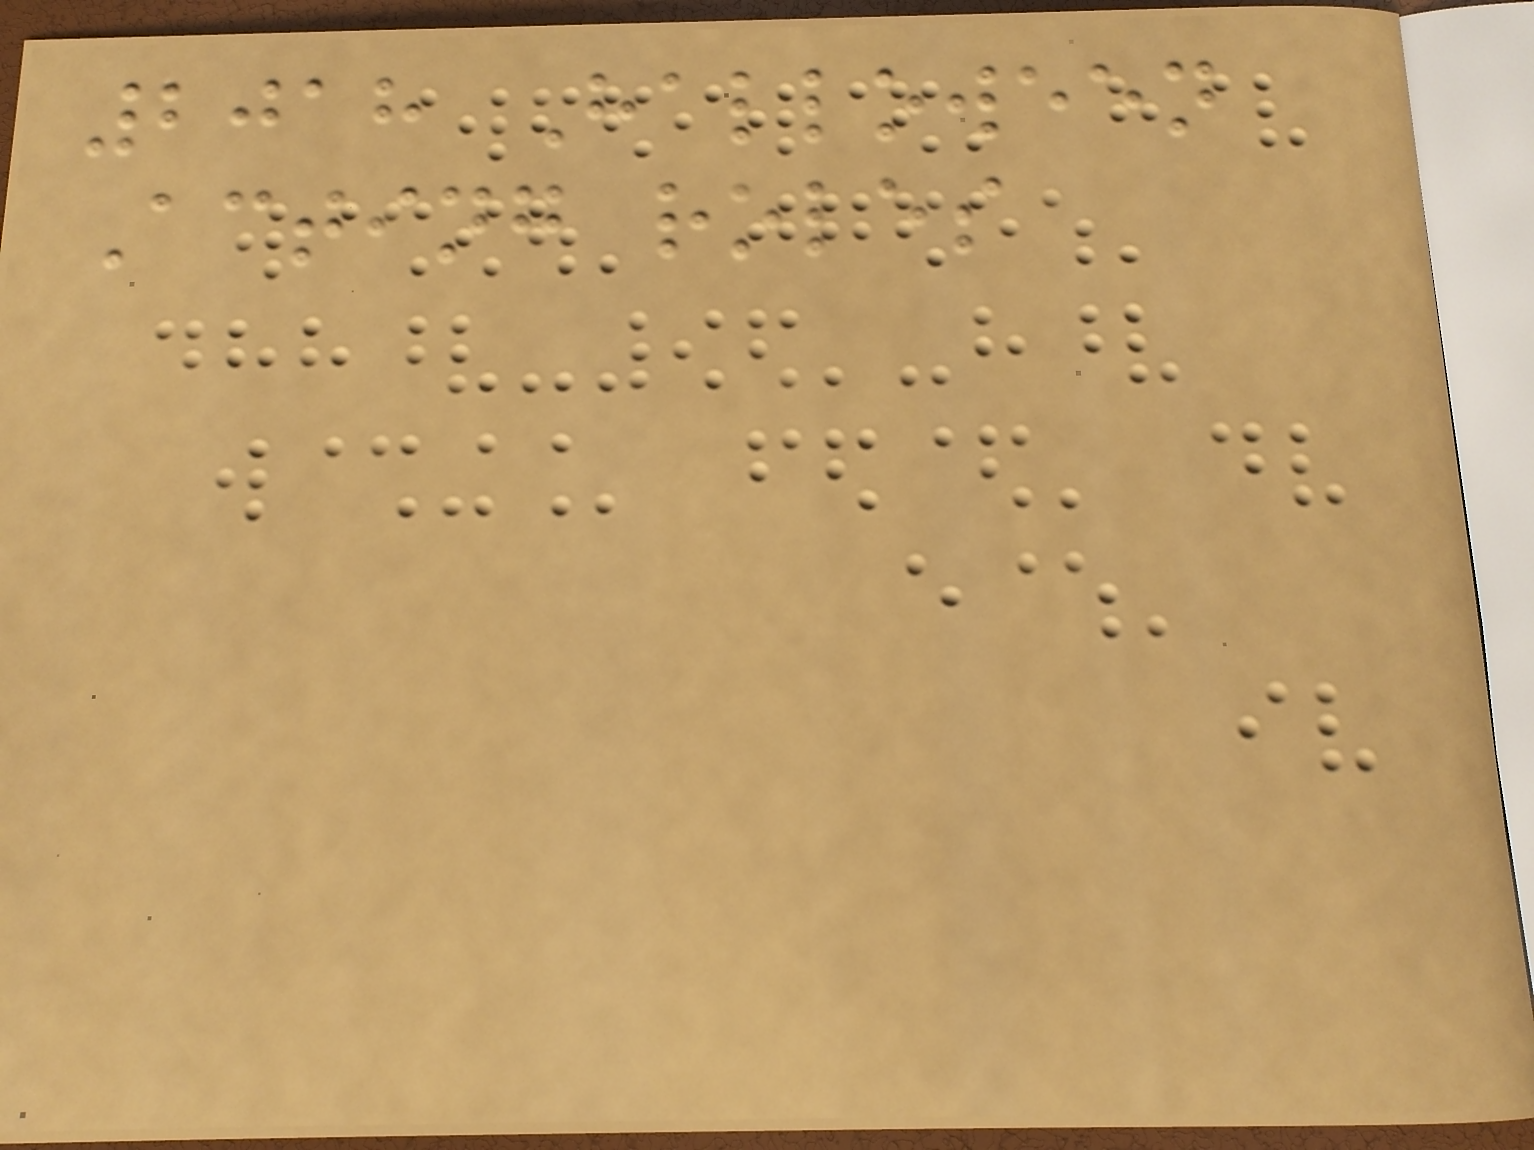2018 Halloween
Acting roles
